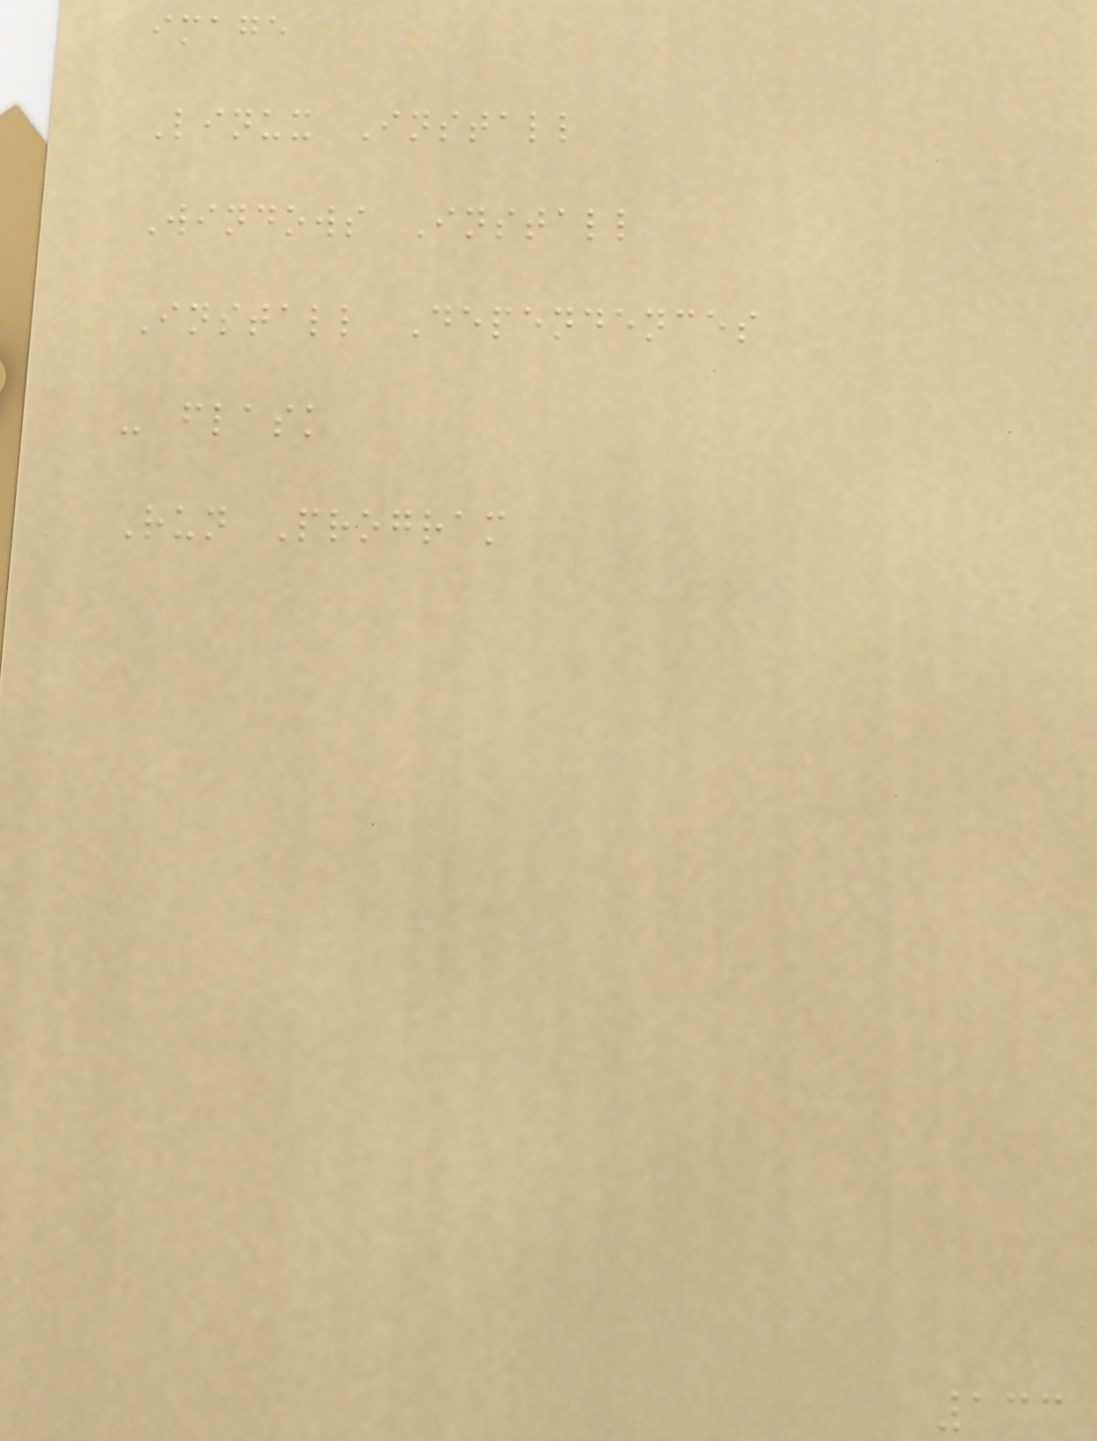image
Linux Install
Windows Install
Install Dependences
- flask
Run Program
133
